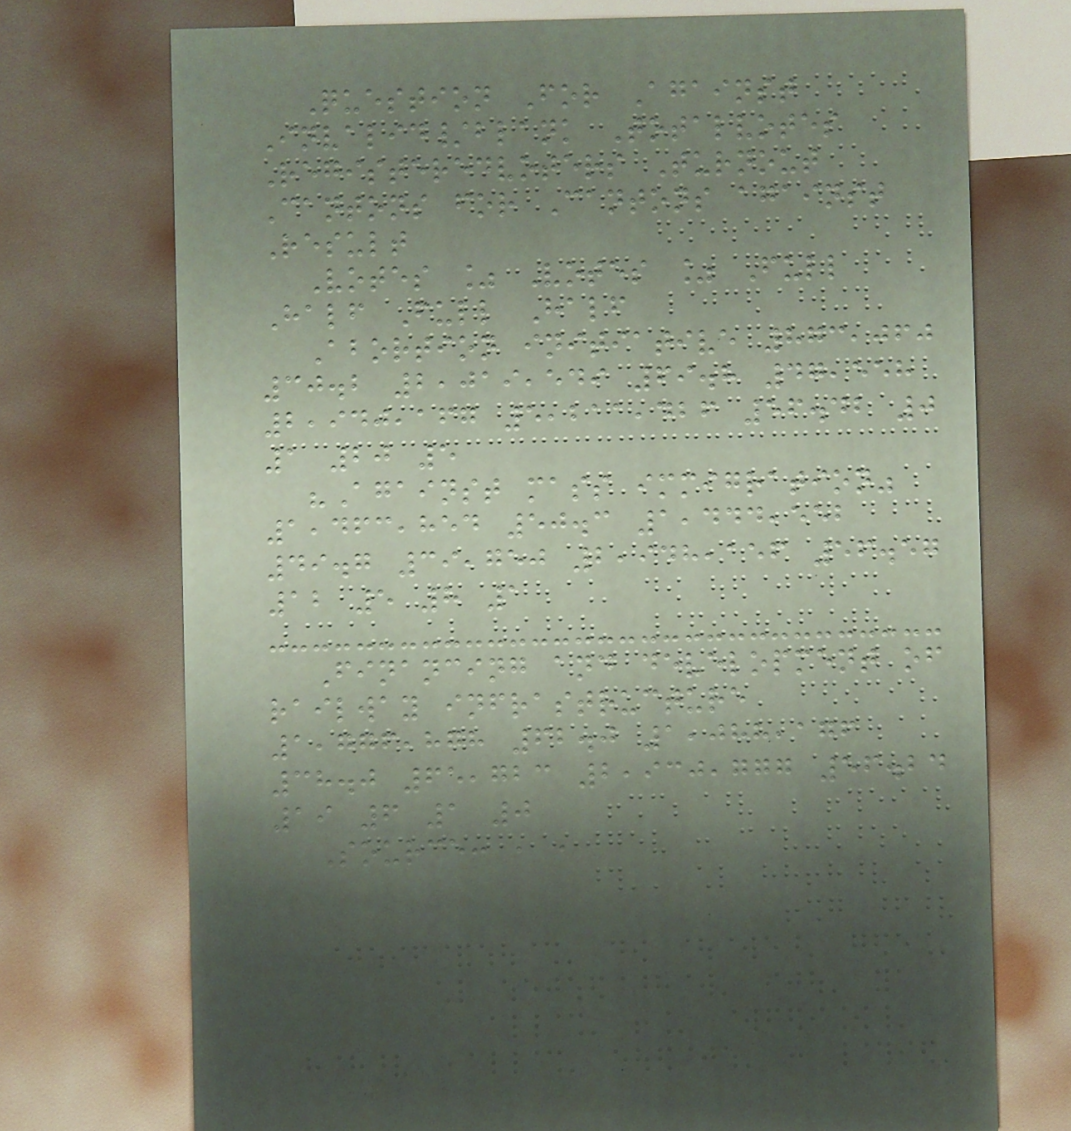Question For Against
Invalid/blank Totalvotes
Registeredvoters Turnout
Cantons for Cantons against
Result
Votes % Votes % Full
Half Full Half
Abortion initiative 873,060
30.2 2,019,549 69.8 47,558
2,940,167 5,211,426 56.42 0
1 20 5
"Against mass immigration"
1,463,854 50.3 1,444,552
49.7 39,750 2,948,156 56.57
12 5 8 1
Financing and development of
railway infrastructure
1,776,878 62.0 1,088,176
38.0 65,723 2,930,777 56.24
19 6 1 0
Source: , ,
